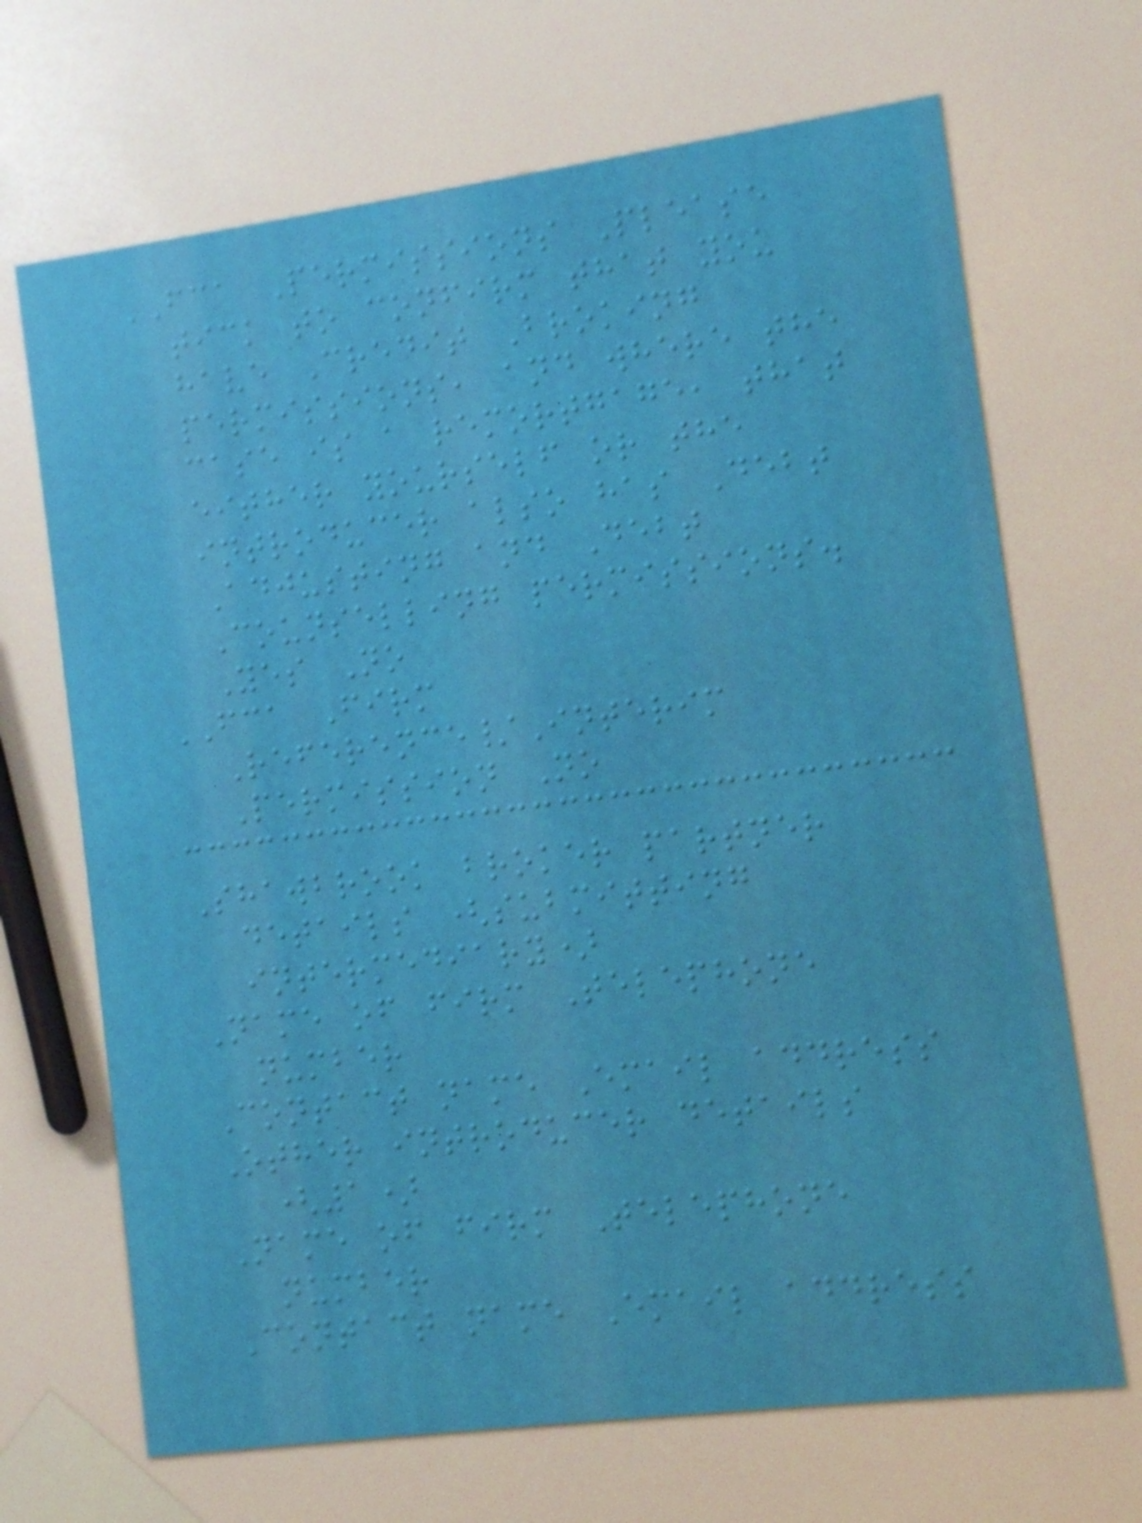FCA Permissions Please
tick to confirm that you
have Credit Broking
permissions, and where the
case is a remortgage, that
either yourself or the
introducer also has Debt
Adjusting and Debt
Counselling permissions.
Yes No
FCA Firm
Reference/Interim
Permission No
Shawbrook broker partner
details (submitting
intermediary)
Name of firm Telephone
number
Contact name Email address
Other introducer details
(1)
Name of firm Telephone
number
Contact name Email address
